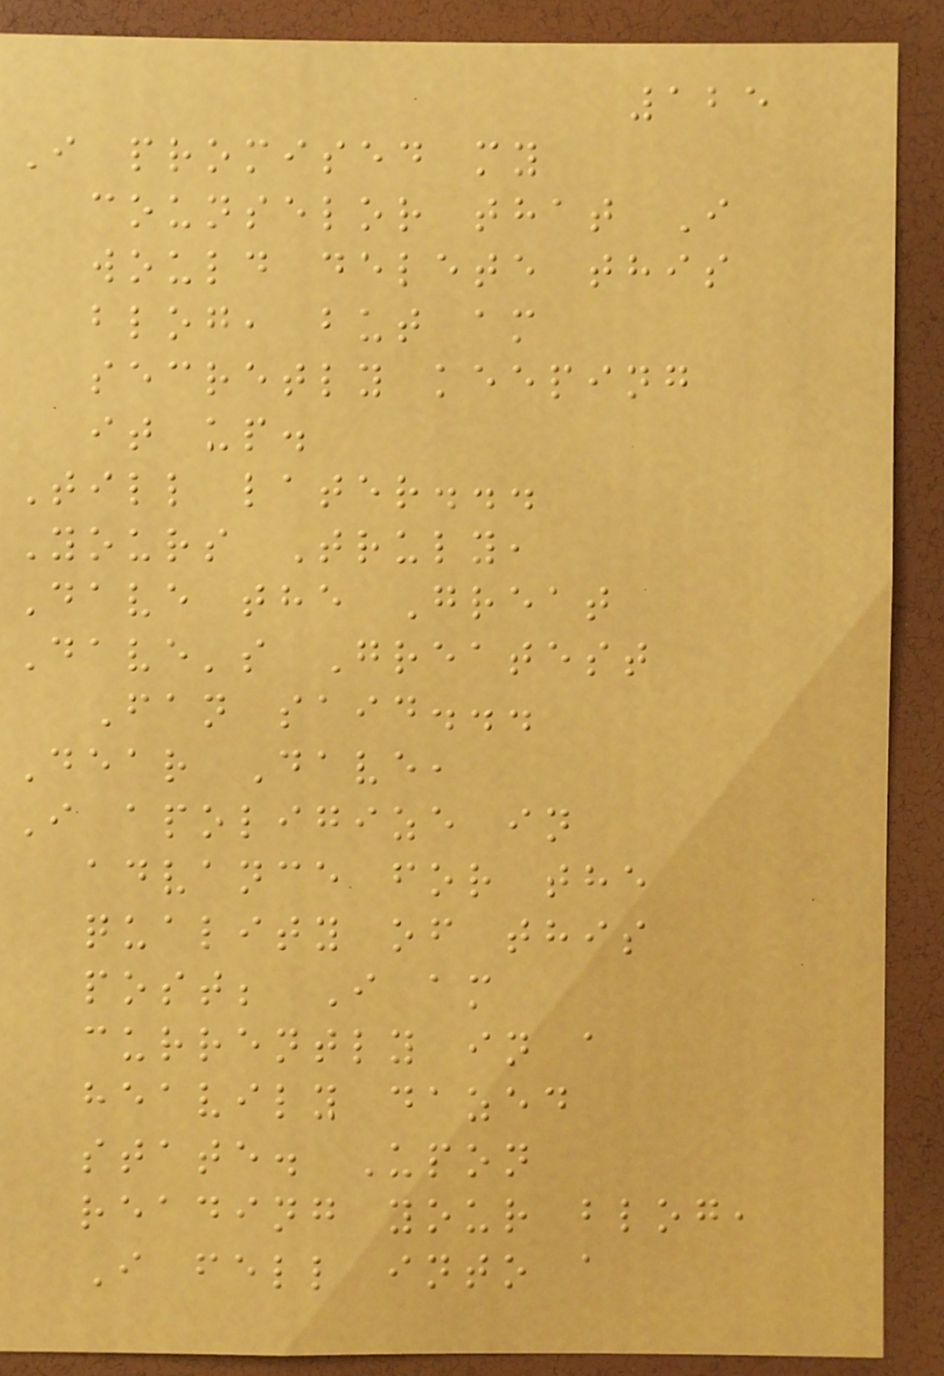125
I promised my
counselor that I
would delete this
blog, but am
secretly keeping
it up.
Till later...
Yours Truly,
Dave the Great
Dave's Greatest
Fan said...
Dear Dave,
I apoligize in
advance for the
quality of this
post; I am
currently in a
heavily dazed
state. Upon
reading your blog,
I fell into a
